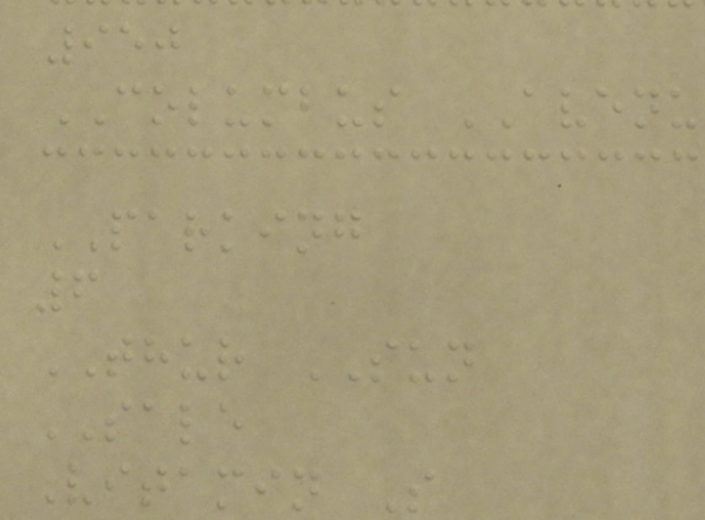950
COLUMBUS AVENU
PARKING
6
THUR SUN
SALE
Vitamin S
